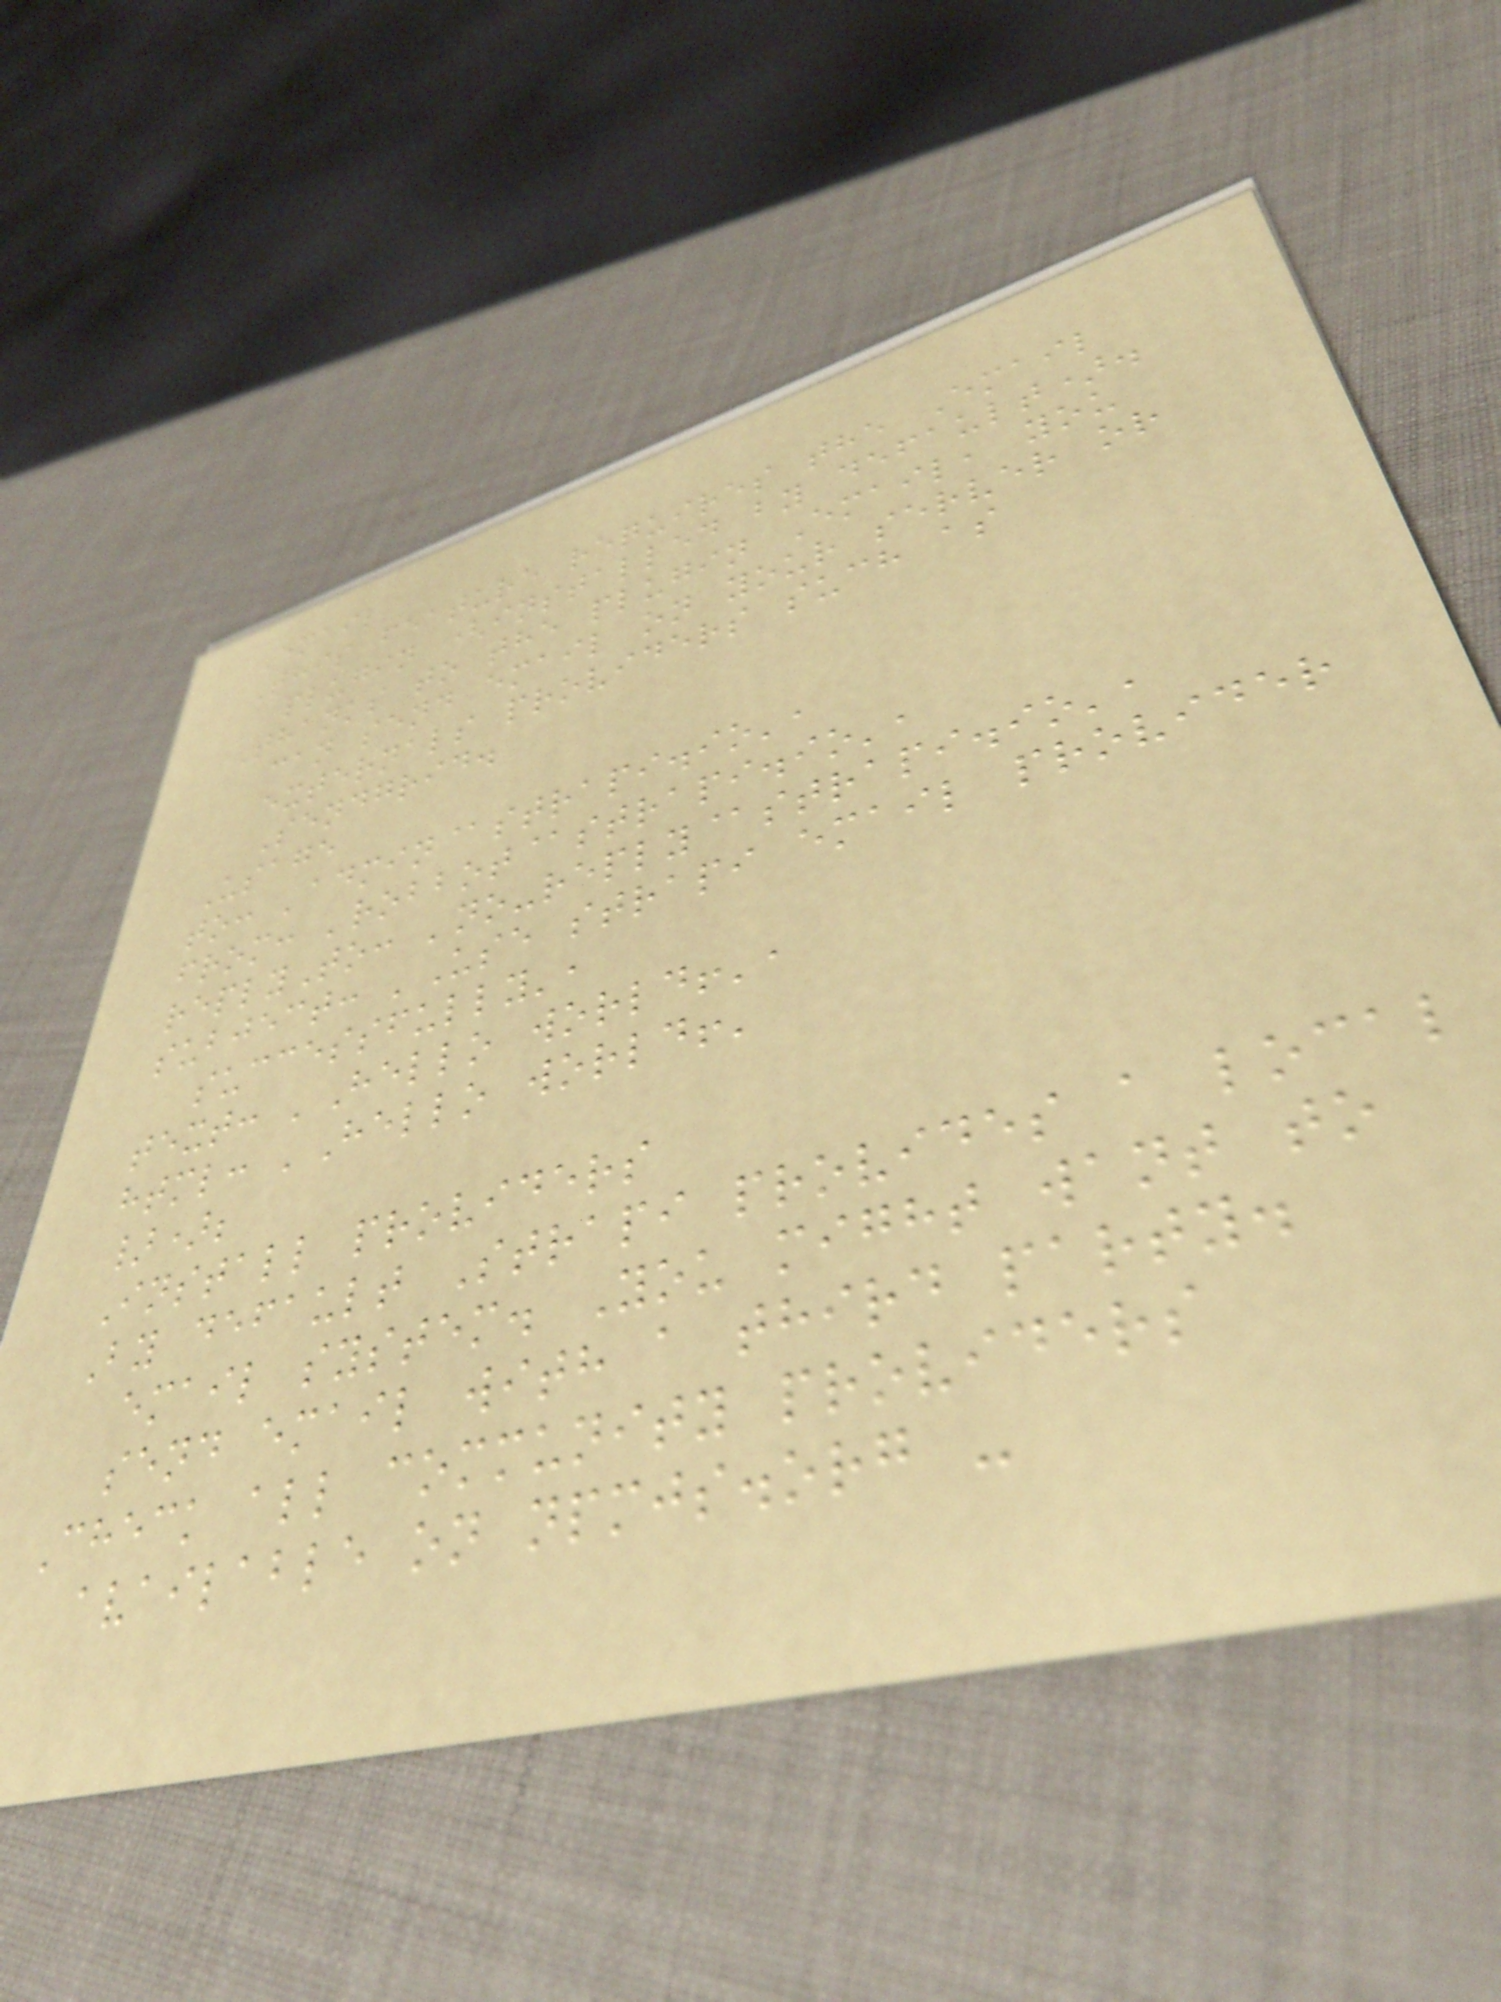Email
This feature requires the Email
plugin (installed by default).
Thanks to the plugin Email, you
can send email on your server or
externals providers such as
Sendgrid.
Usage
to: 'admin@strapi.io',
from: 'robbot@strapi.io',
replyTo: 'no-reply@strapi.io',
subject: 'Use strapi email provider
successfully',
text: 'Hello world!',
html: 'Hello world!'
});
Install providers
By default Strapi provides a local
email system. You might want to
send email with a third party.
Check all community providers
available on npmjs.org -
